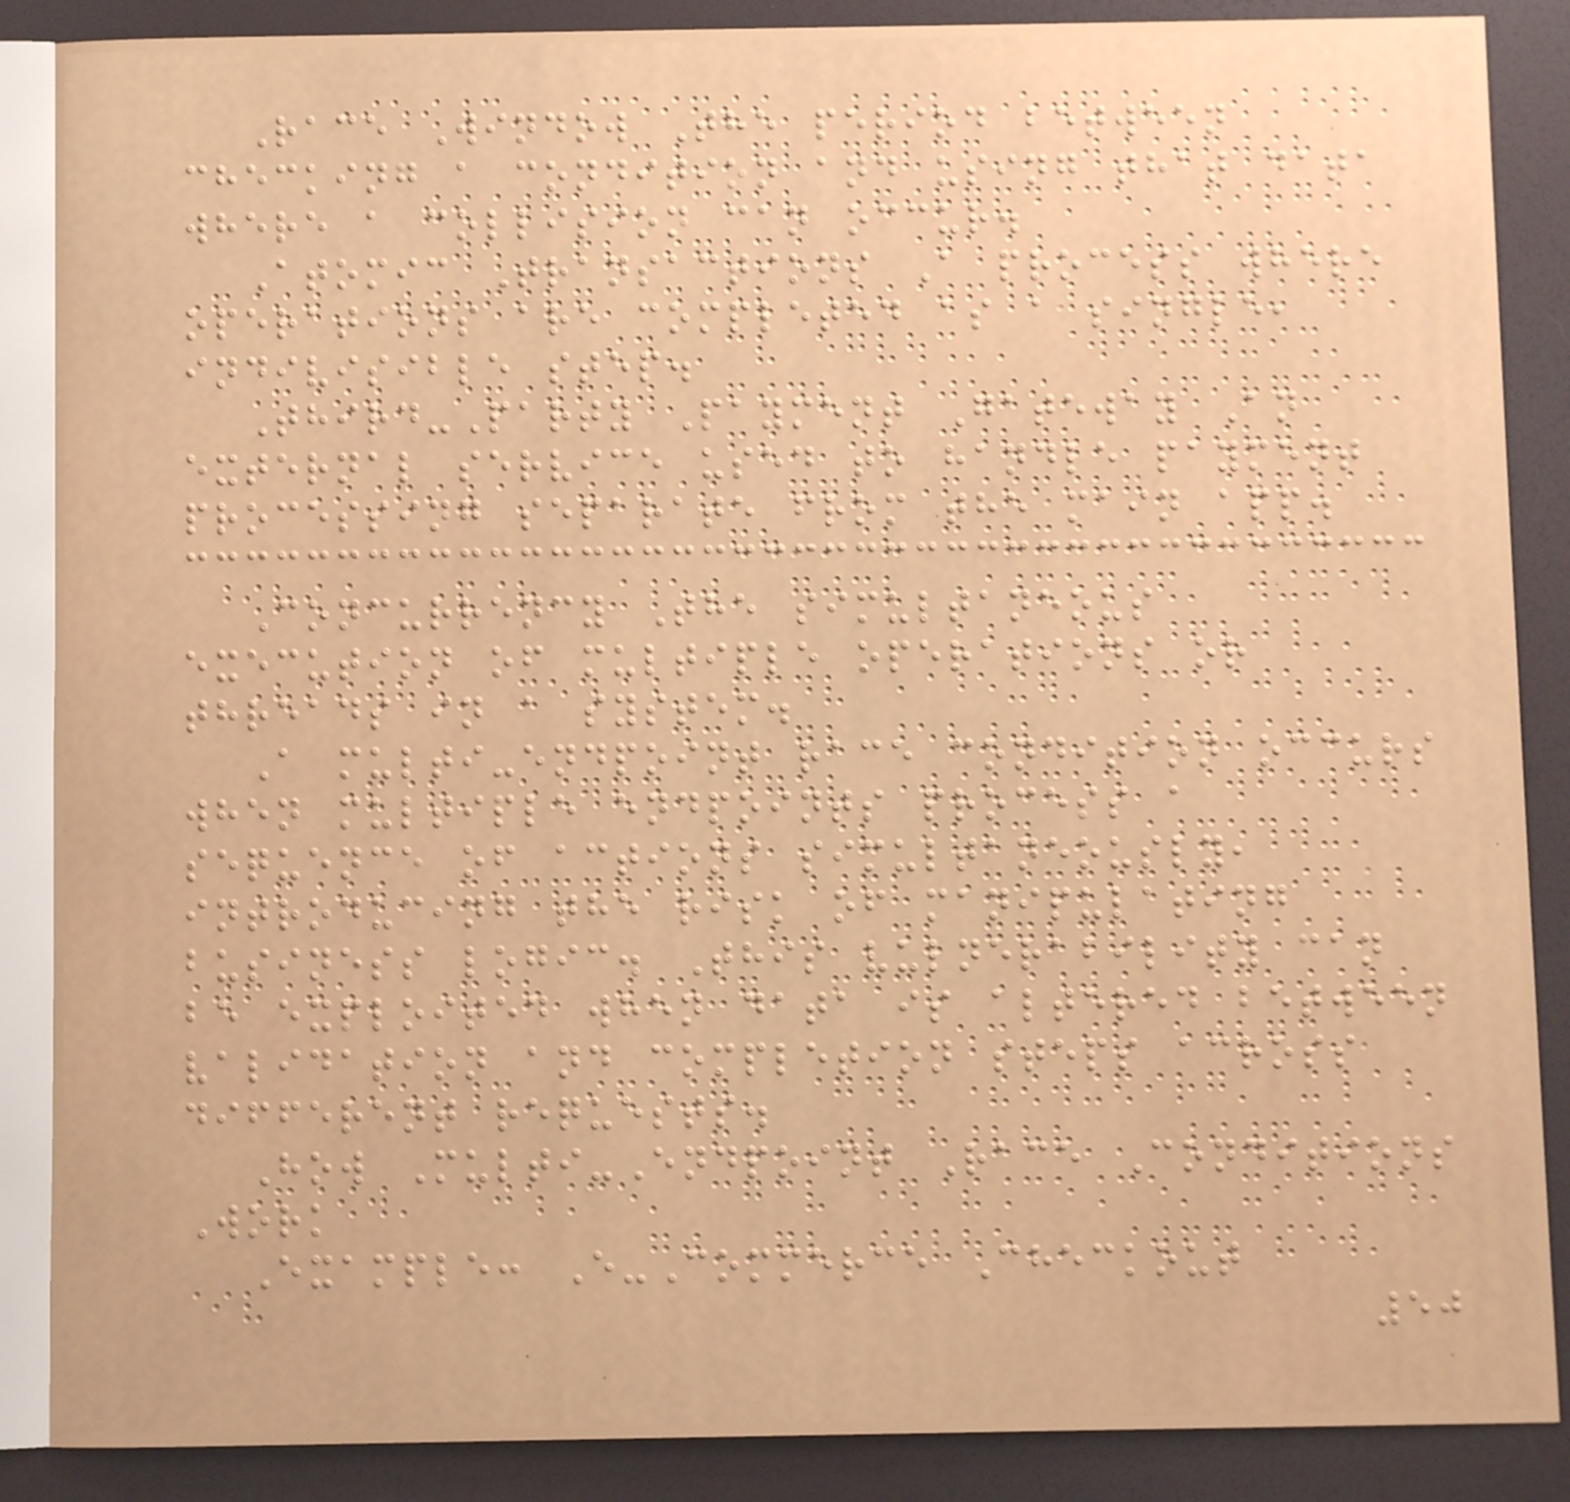Race Window The period between
checking a condition and using that data
where a collision can occur.
Atomic Transactions A process where
operations are completed as a single,
indivisible step.
Third-Party Payment Gateway An
external service used to handle payment
processing separate from the main app.
Concurrency The simultaneous
execution of multiple operations or
threads in a system.
A multi-endpoint race condition occurs
when multiple endpoints process a
sequence of actions simultaneously,
introducing the risk of manipulating
business logic. This vulnerability can
be exploited when data is altered between
validation and completion steps across
different requests.
How Multi-Endpoint Race Conditions
Work
Example: E-Commerce Checkout
50
